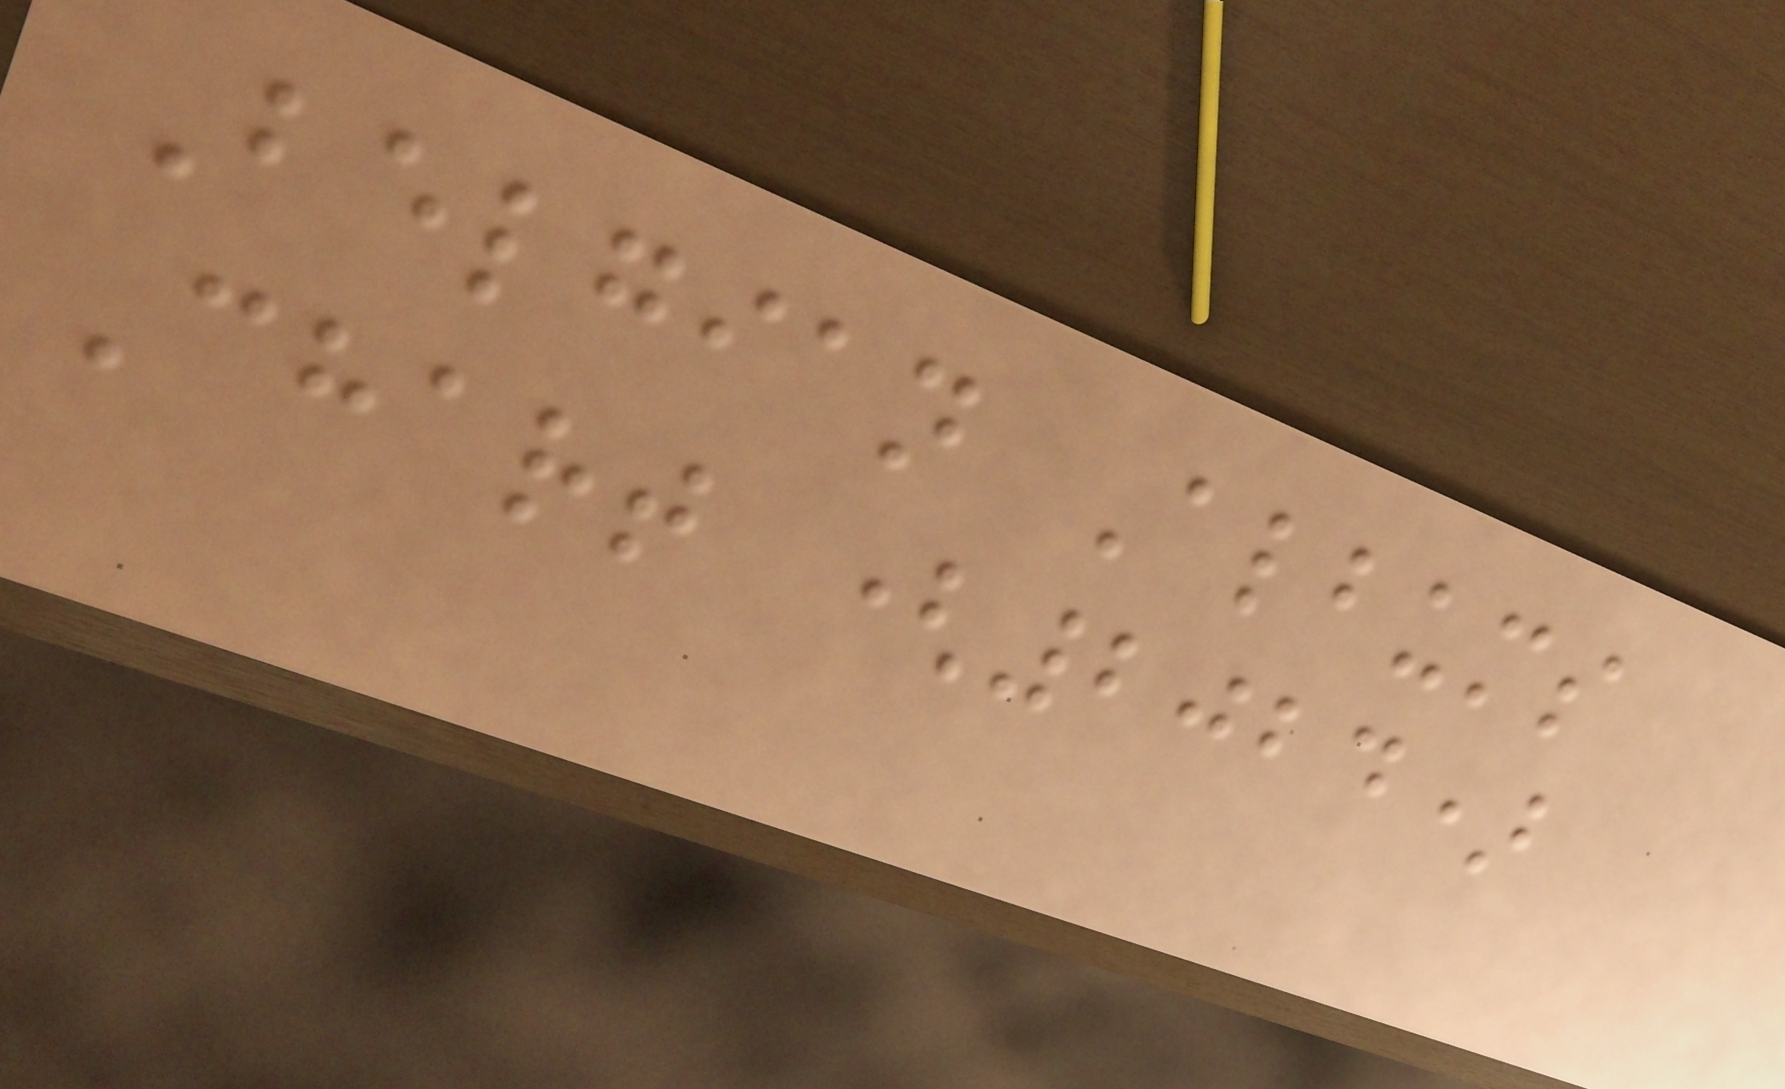Belgian Albums
Chart (2024)
